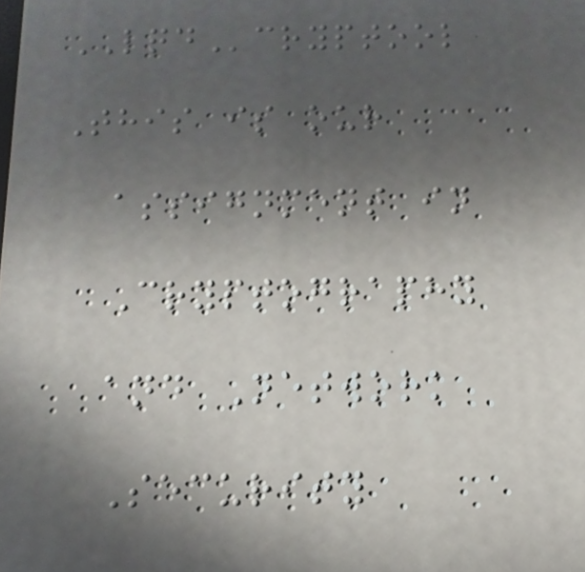LQDcryptool
This is our
assignment in
Cryptography
and Network
Security
